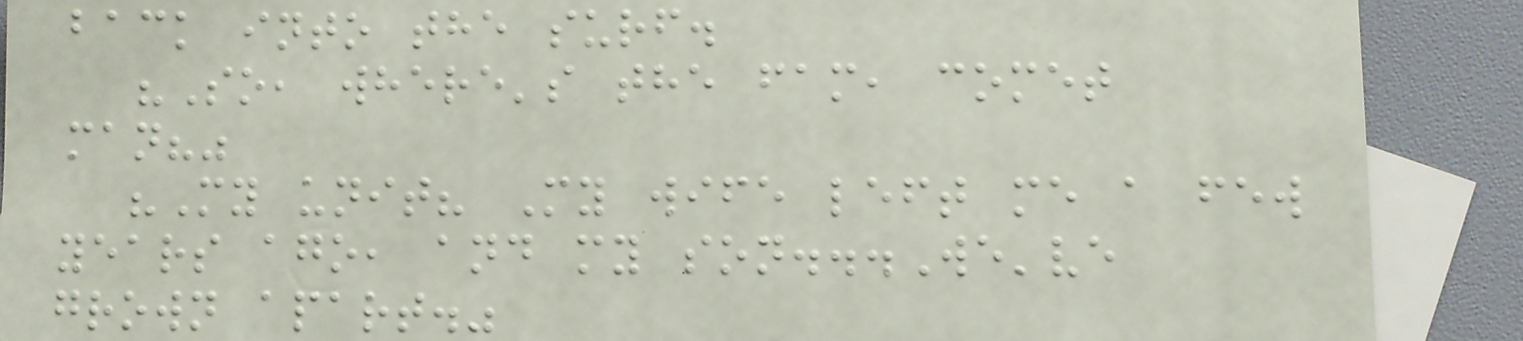back into the surf.
"So, where's the fam, comet
man?"
"My unit? My wife left me a few
years ago, and my son...We've
grown apart."
